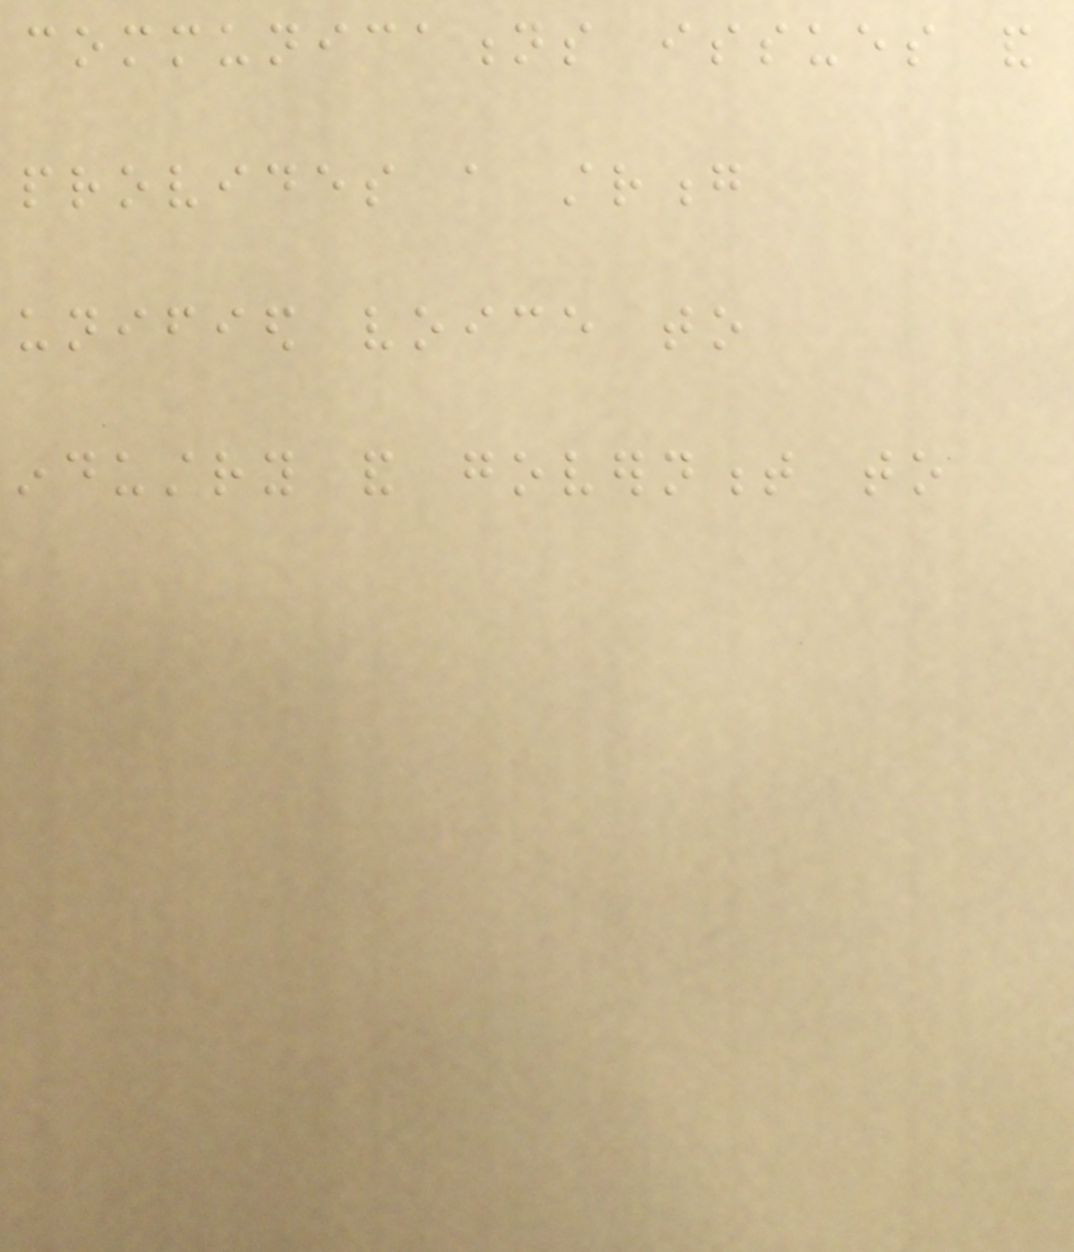communications issues and
provides a strong
unified voice to
industry and government to
